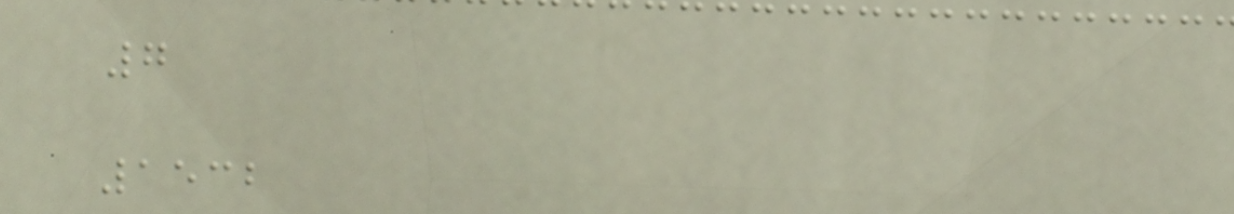7
1532
